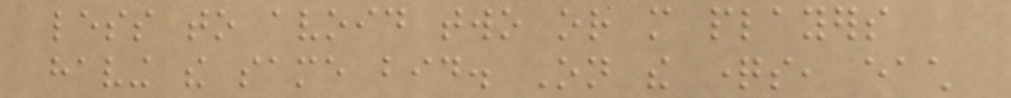less to avoid two or more players
having the same bid. On the questions, each
